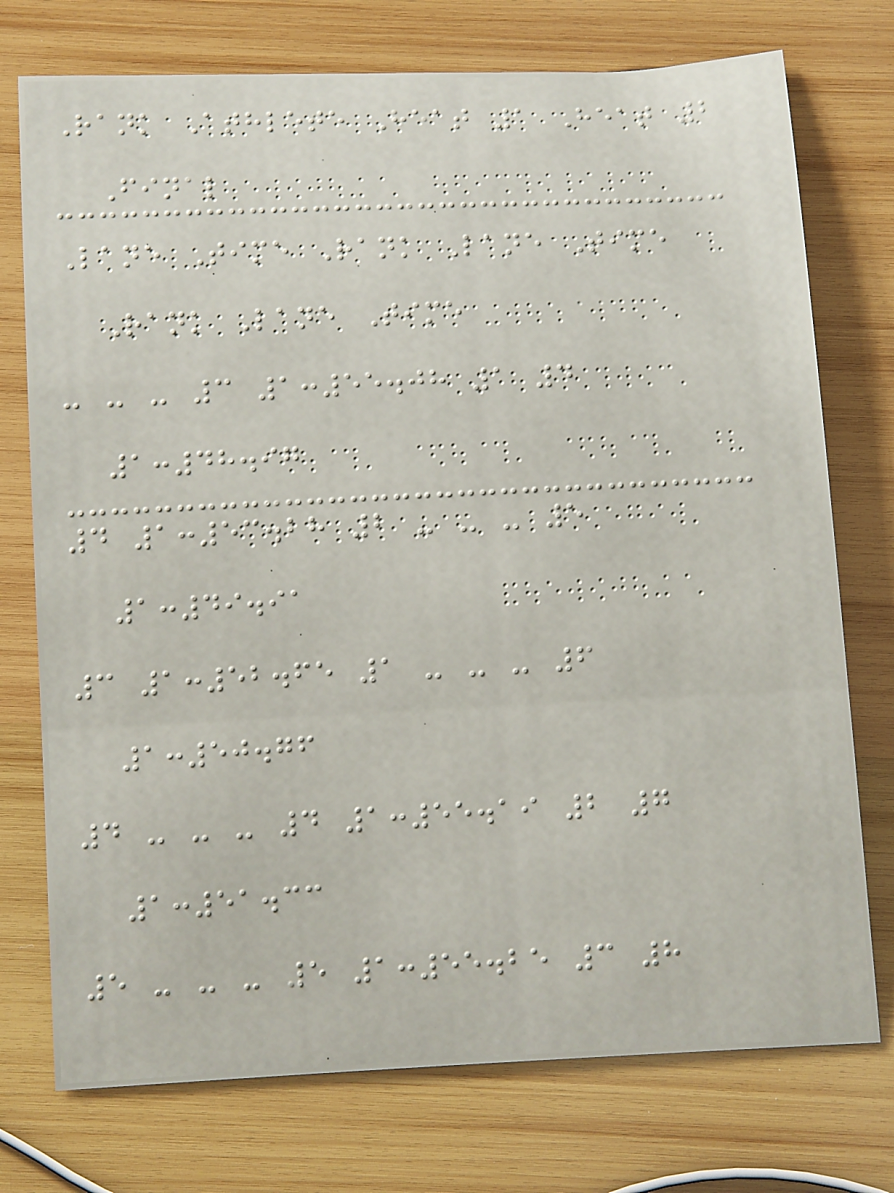Rank Athlete Heat 1 Heat 2
Final
Lane Time Rank Lane Time
Rank Lane Time
- - - 3 1:55.08 1 4
1:48.97
4 1:53.28 2 - - - 5
1:49.91
3 1:52.65 1 - - - 6
1:50.76
4 - - - 4 1:55.19 2 7
1:51.33
5 - - - 5 1:55.25 3 8
